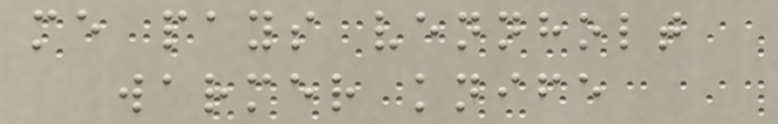me pays vennholt
warmer knife
